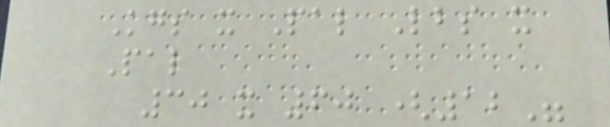Kgs x Pal Lbs x
Pal
30 x 60 (12"
